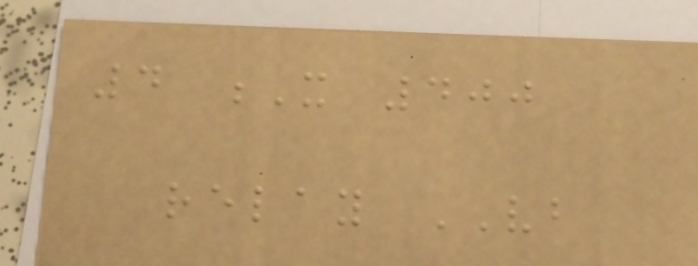4 X 400
relay VB
